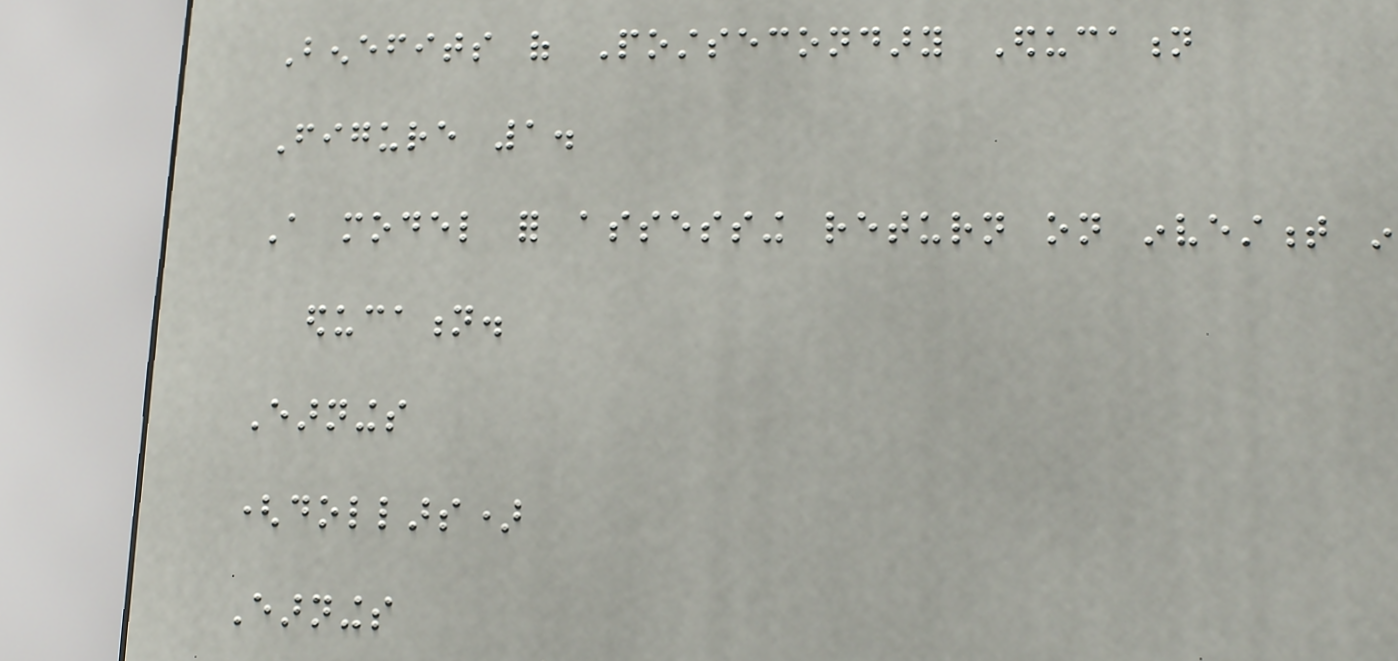Benefits of Postsecondary Education
Figure 1.
A model for assessing return on investment in
education.
Earnings
(dollars)
Earnings
